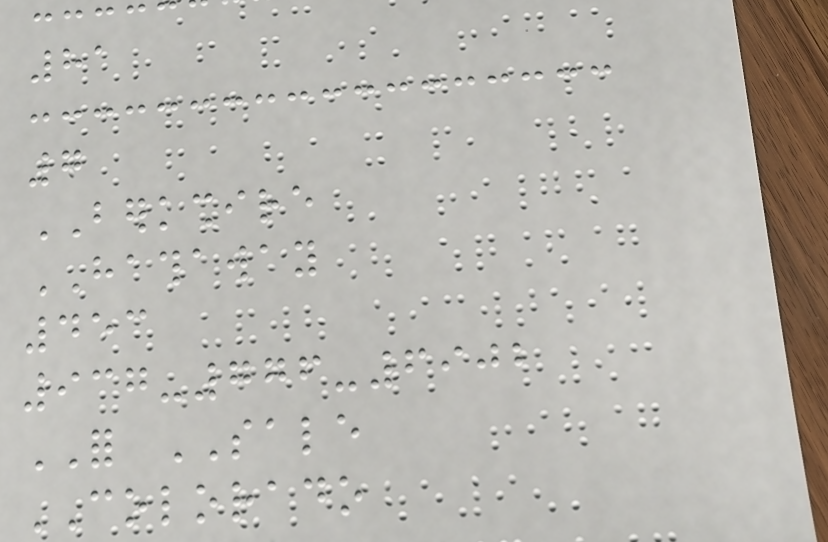81
7
BERKSHIRE
HATHAWAY
453
937-776-6902
FOR SALE
COLORADO
